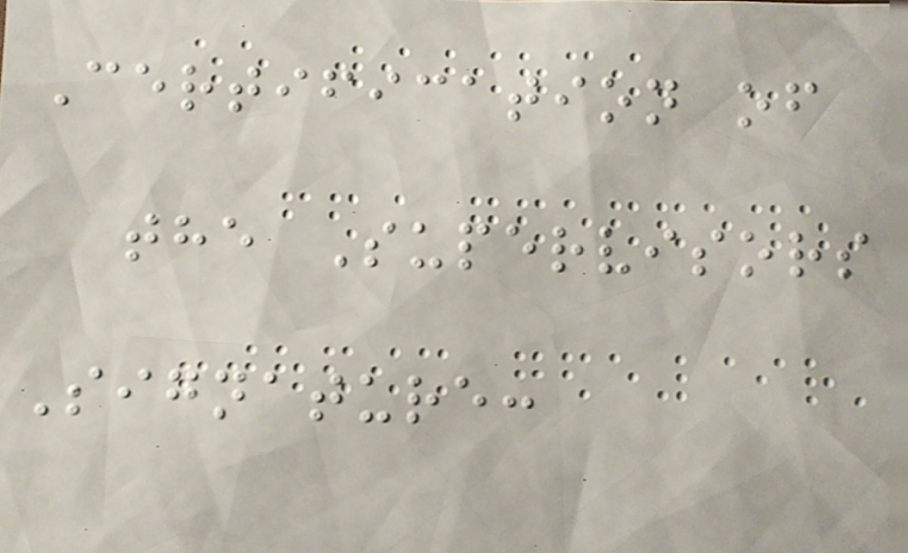Certification of
the Supervisors
Signature:
